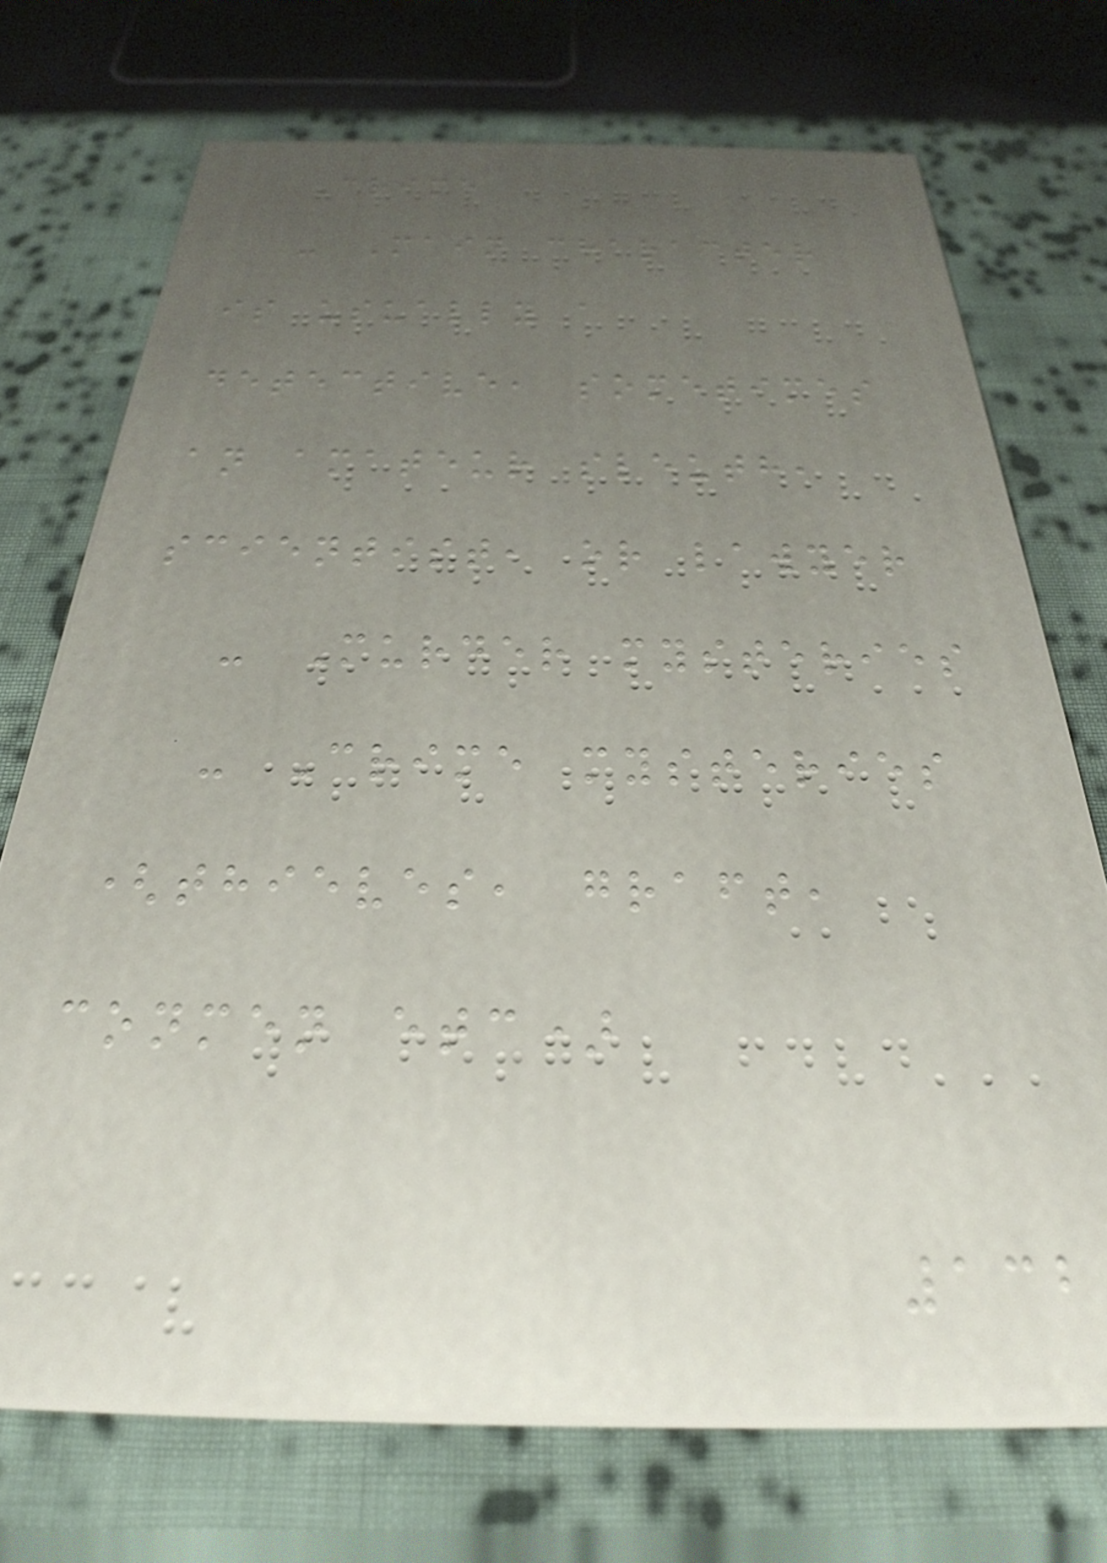Crime
- Main character
is usually a
detective, sometimes
an amateur sleuth,
scientist, or lawyer
- Murder mysteries
- Crime mysteries
(thieves, graft,
conmen etc)
132
